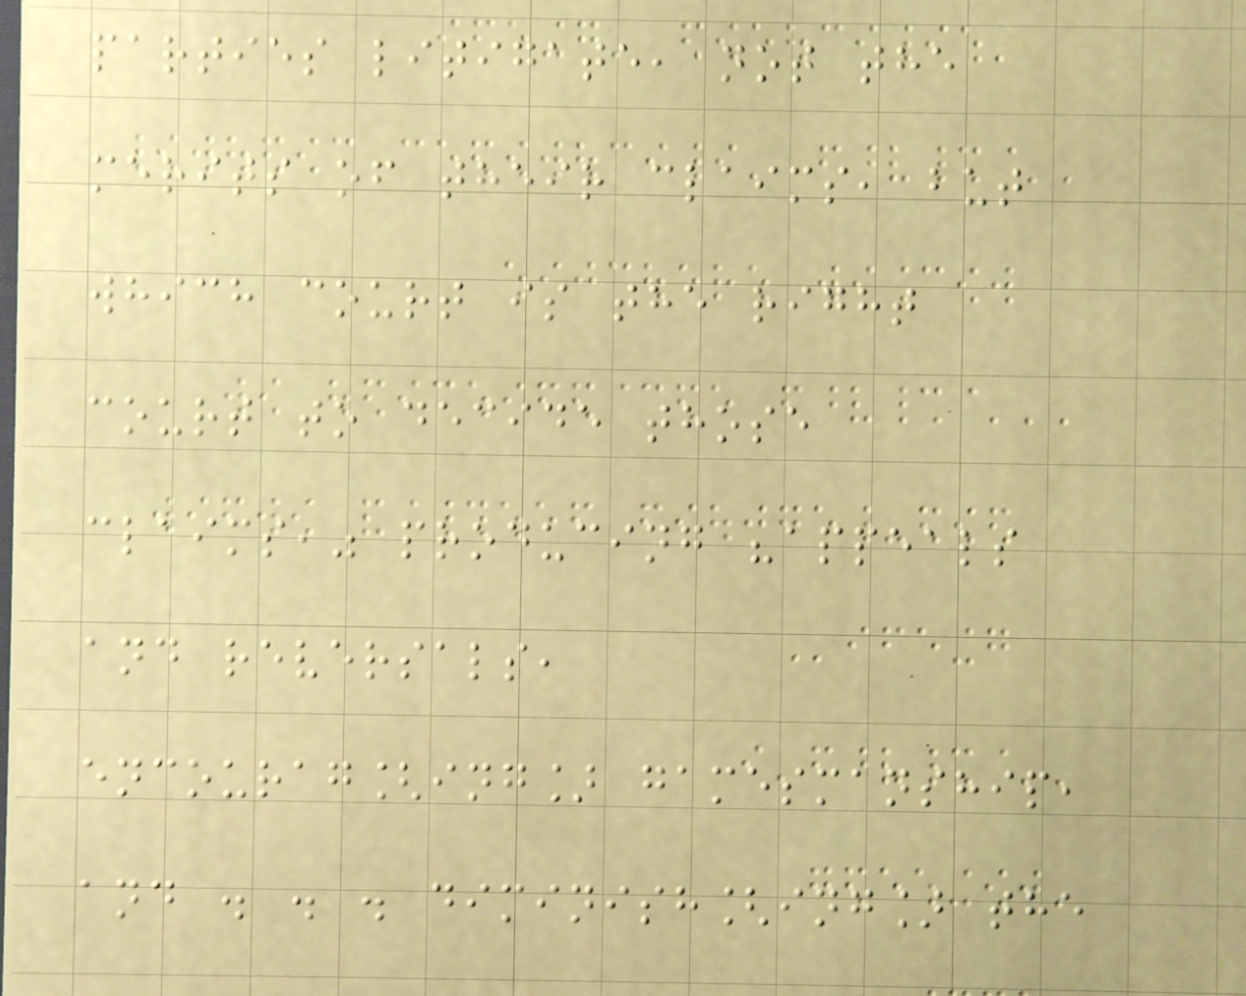parties litigate, not the
merits of their claims, but
which court is the right
court to decide those
claims," producing "appeals
and reversals,
encourag[ing] gamesmanship,
and . . . diminish[ing] the
